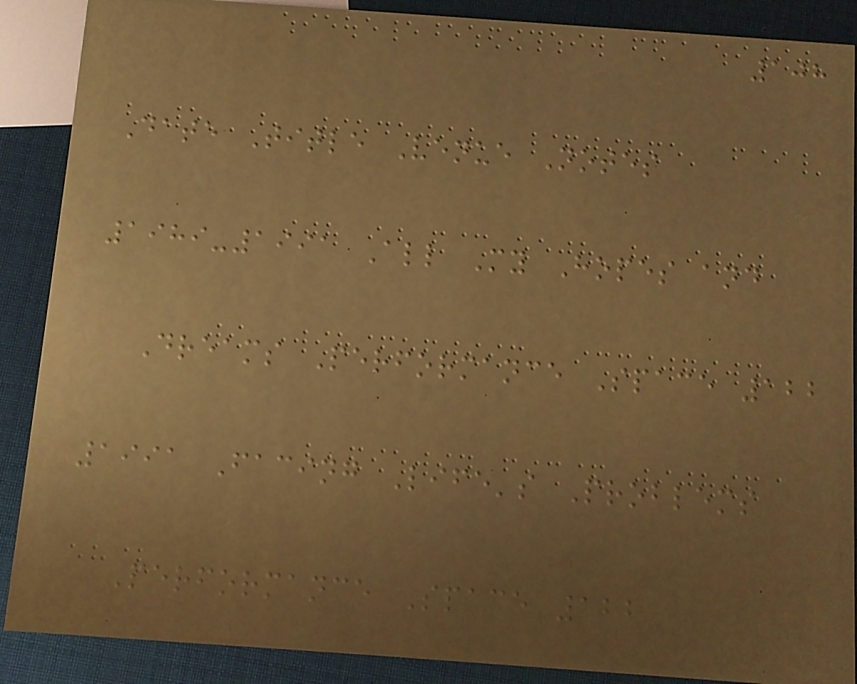108
Date Title Venue Notes
1989-1991 All My Hopes and
Dreams Performance Space 122
1991 Facing Life's Problems
Performance Space 122
